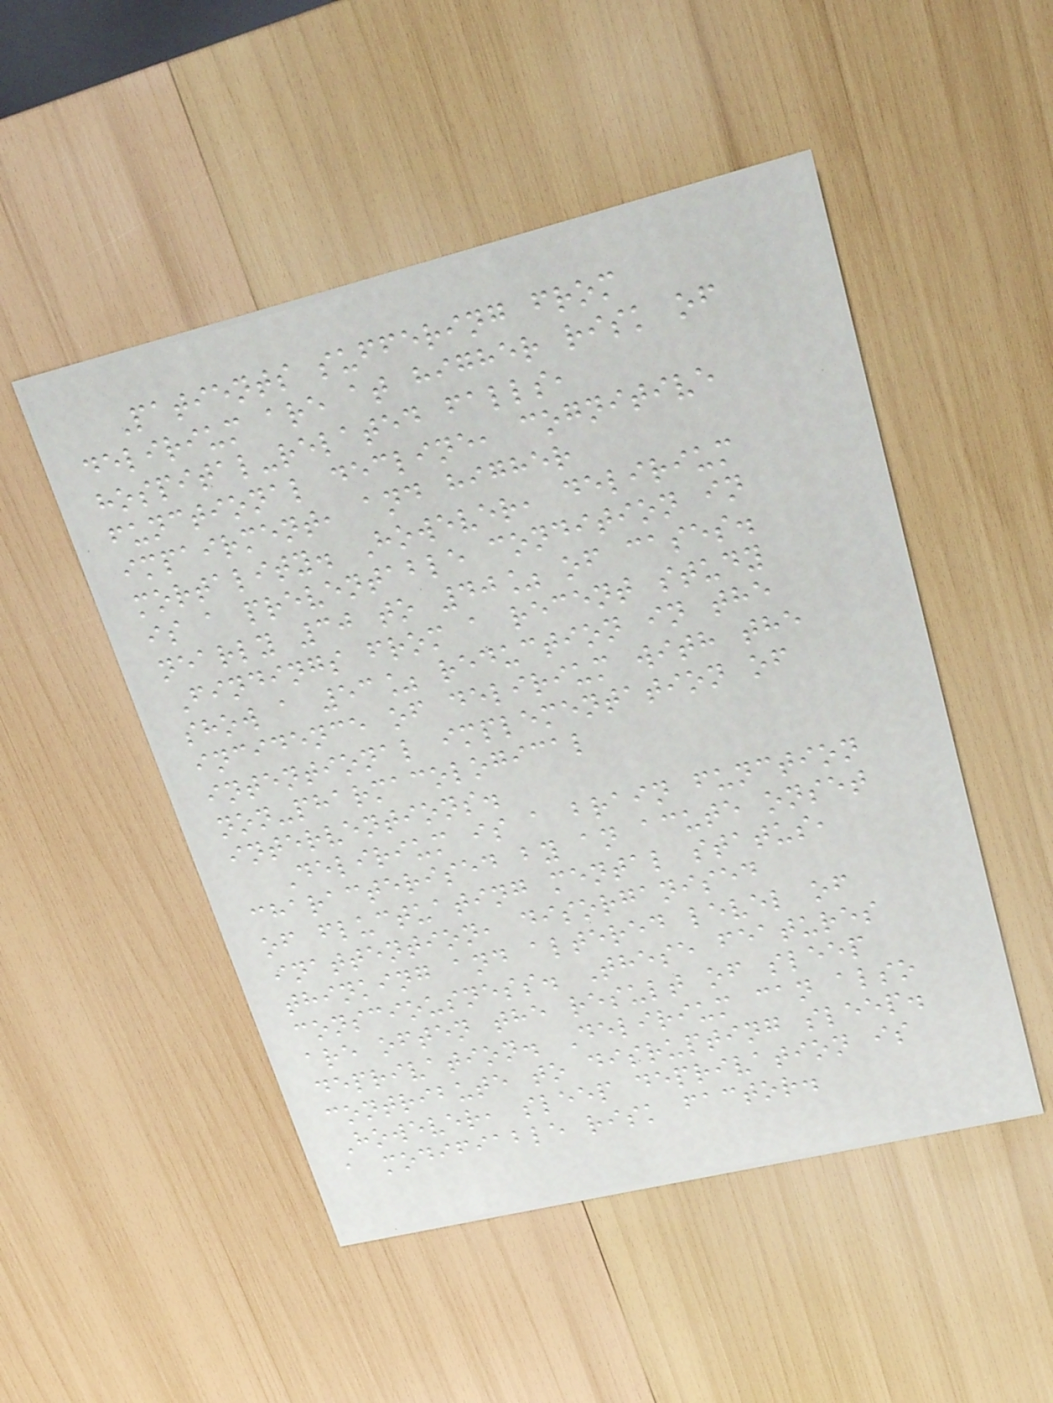Patients suffering from
delirium are at higher risk of
hospital-related falls,
functional decline, cognitive
impairment, and higher
mortality. However, delirium
is a preventable condition in
nearly 30 to 40% of cases.
Findings from a recent study
show a 53% reduction in the
incidence of delirium with the
intentional implementation of
non-pharmacological
interventions.
Delirium is a brain function
characterised by an acute onset
of fluctuating mental status,
inattention, disorganised
thinking and altered level of
consciousness. These features
are often the result of sleep
deprivation. Delirium can also
contribute to disrupting sleep.
However, sleep deprivation is
a modifiable risk factor.
